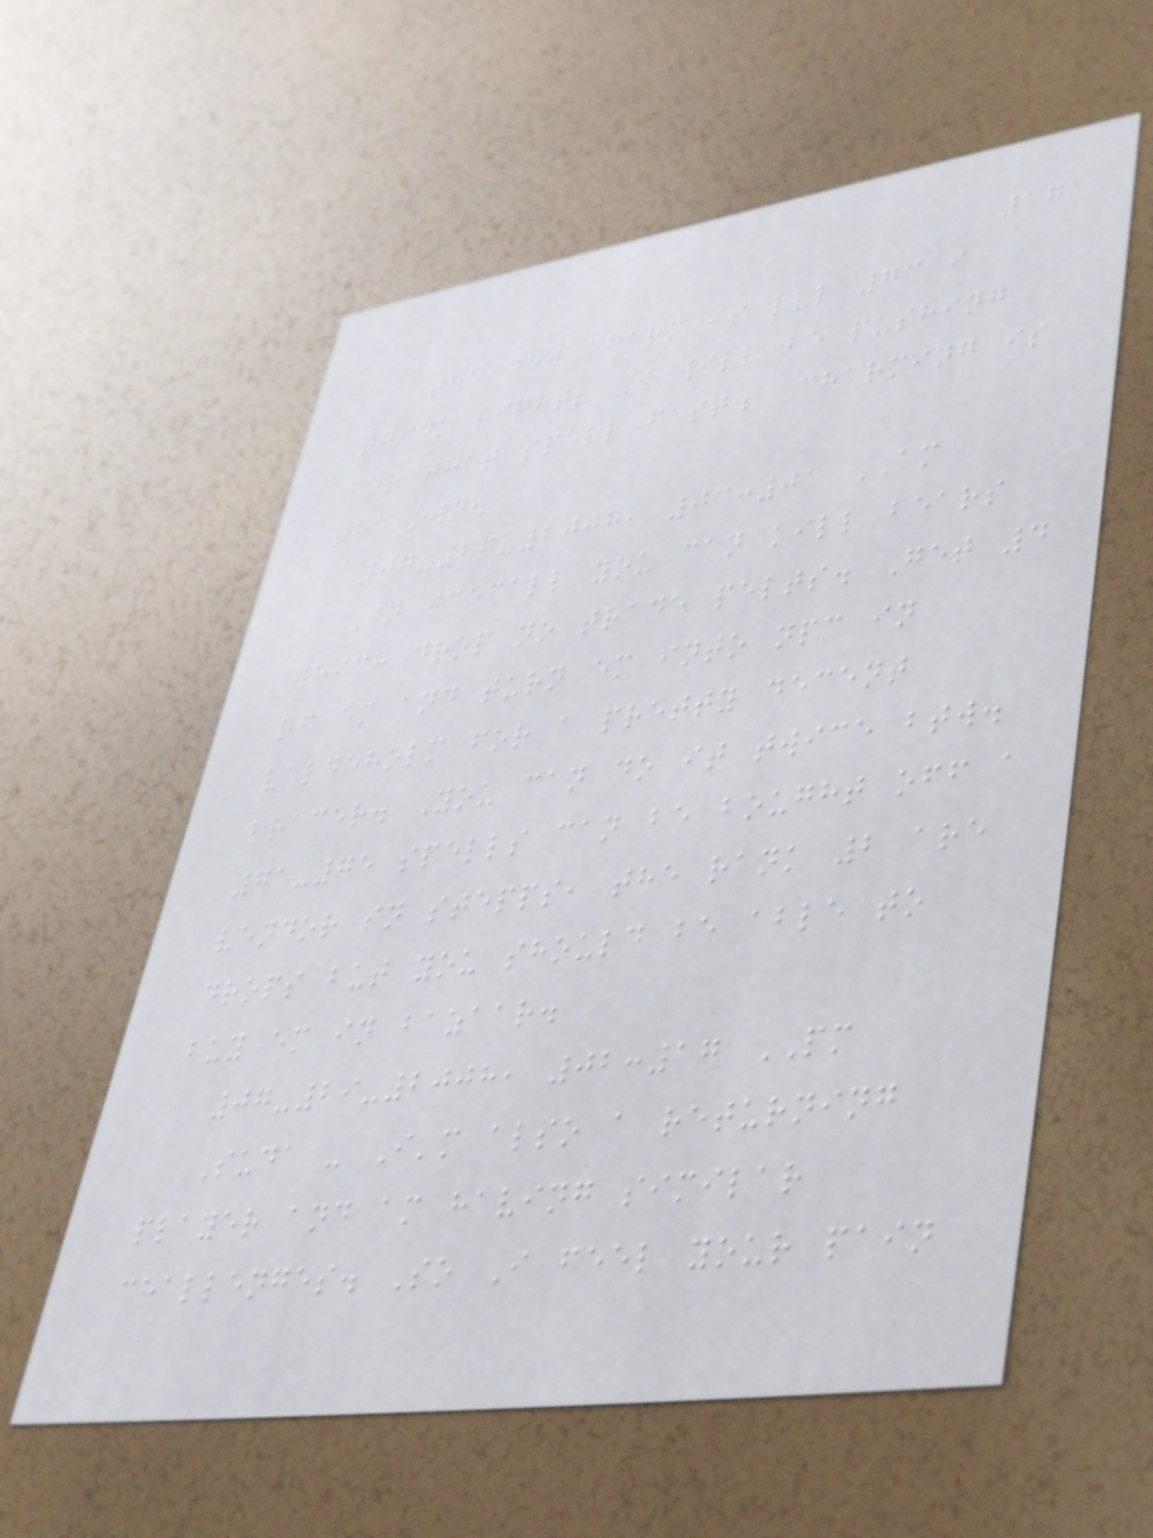171
The new charm is lvl 73 i
think right? I will be pushing
for that spell fast. Charming is
the own.
07-26-2008, 03:01 AM
In icefall you can kill bears
which drop no trade pelts. Get 4
of em and turn em into npc in
valdeholm for a pretty decent
bracer. You can do it twice btw.
71-75 spells can be bought off a
vendor in stepps, the rank 2 are
drops but you should be able to
buy em in bazaar.
07-29-2008, 02:17 PM
Suda - I'm also a returning
player and am having similar
challenges. So I feel your pain
